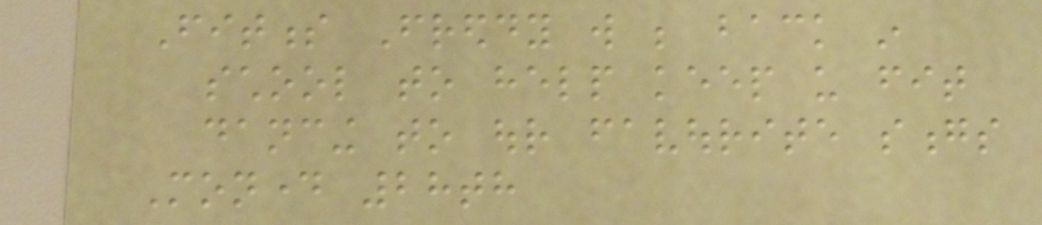Fitness Freddy will be back in
school to help keep us fit
dancing to our favourite songs
Monday 28th
